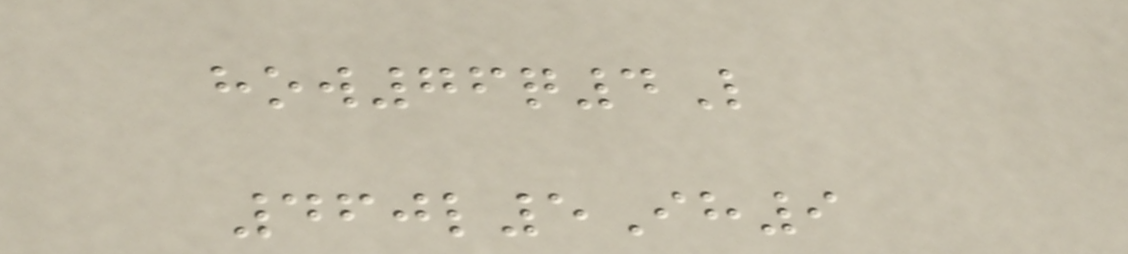how76q4L
460l5Ih9
